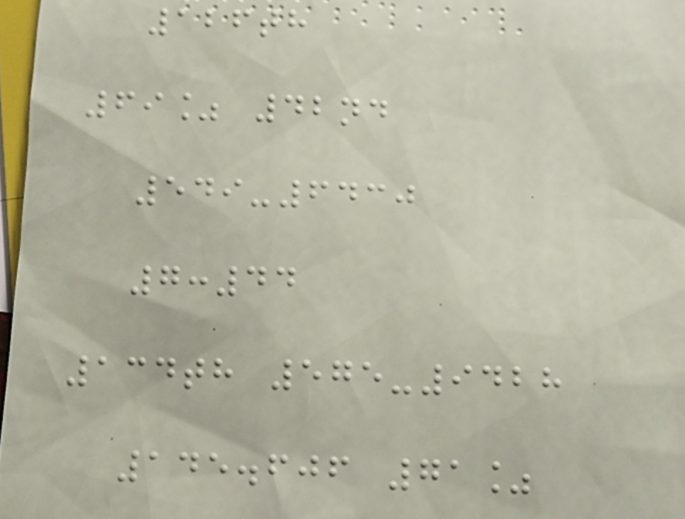126th
69% 42nd
549-6430
7:44
134th 575-9428
145.606 71%
